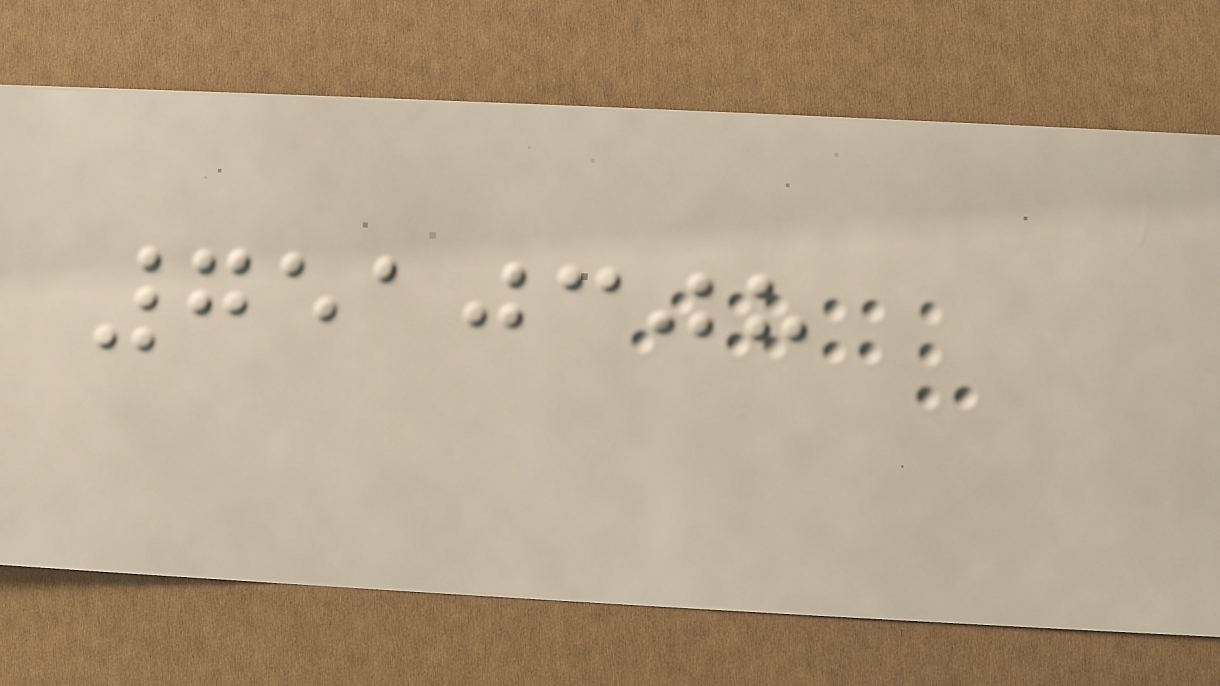7510308
